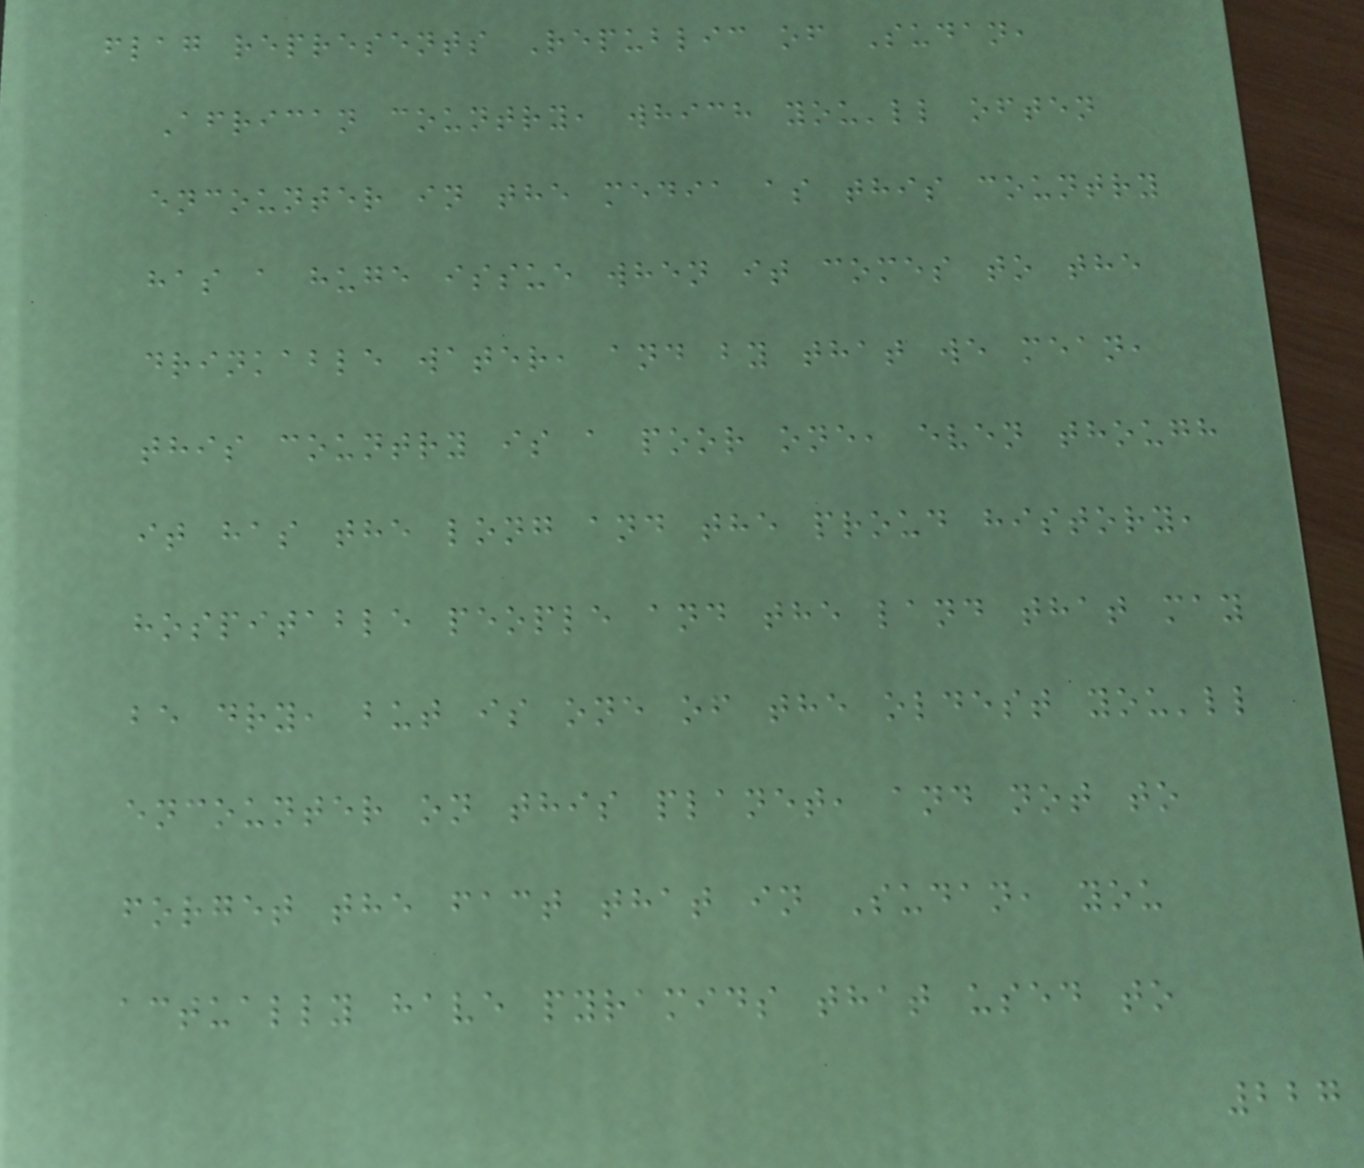flag represents Republic of Sudan,
African country, which you'll often
encounter in the media as this country
has a huge issue when it comes to the
drinkable water, and by that we mean,
this country is a poor one, even though
it has the long and the proud history,
hospitable people and the land that may
be dry, but is one of the oldest you'll
encounter on this planet, and not to
forget the fact that in Sudan, you
actually have pyramids that used to
227
